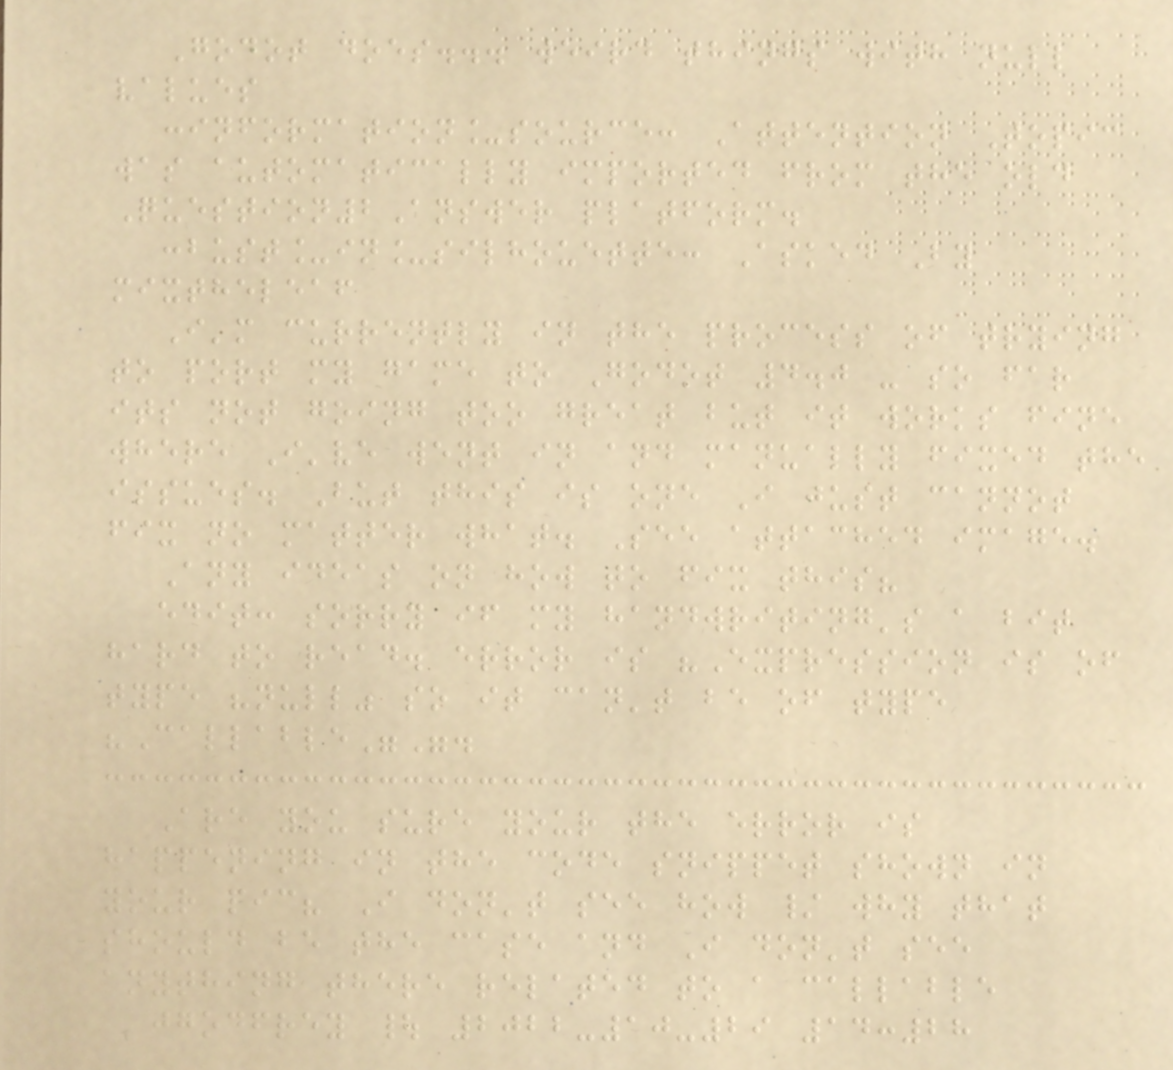Godot does... weird things with null
values
:information_source: Attention Topic
was automatically imported from the old
Question2Answer platform.
:bust_in_silhouette: Asked By
mixtheleaf
I'm currently in the process of trying
to port my game to Godot 4.0 - so far
its not going too great but it works fine
where I've went in and manually fixed the
issues. But this is one I just cannot
fix no matter what. See attached image.
Any ideas on how to fix this?
edit: sorry if my handwriting's a bit
hard to read. error is "Expression is of
type "null" so it can't be of type
"Callable"".
Are you sure your the error is
happening in the code snippet shown in
your pic? I don't see how / why that
should be the case and I don't see
anything there related to a callable
jgodfrey | 2022-10-29 14:28
